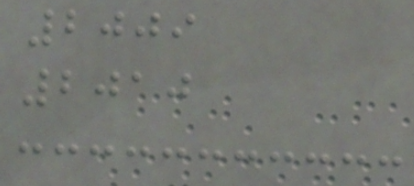2009
2010
